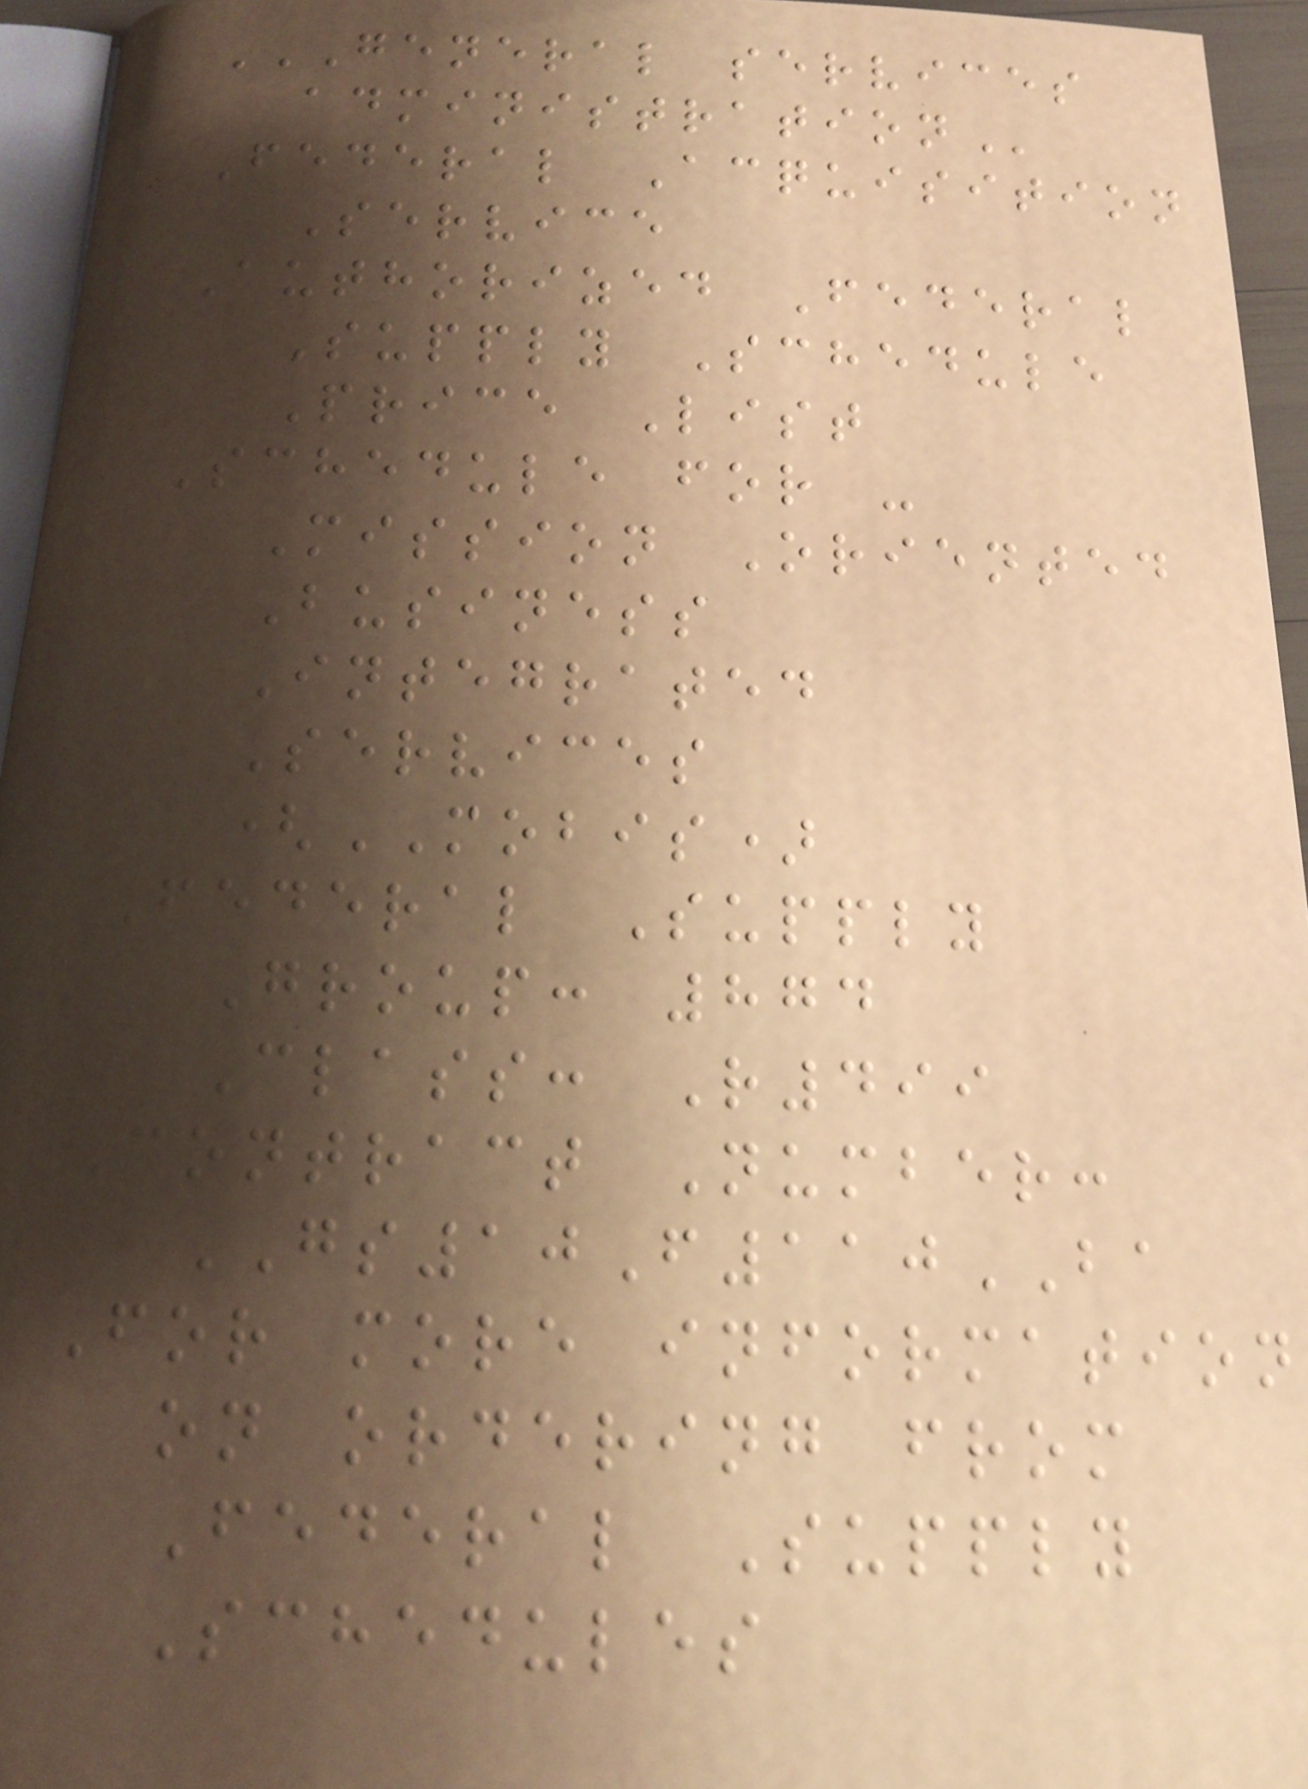GENERAL SERVICES
ADMINISTRATION
Federal Acquisition
Service
Authorized Federal
Supply Schedule
Price List
Schedule for -
Mission Oriented
Business
Integrated
Services
(MOBIS)
Federal Supply
Group: 874
Class: R499
Contract Number:
GS10F110BA
For more information
on ordering from
Federal Supply
Schedules
